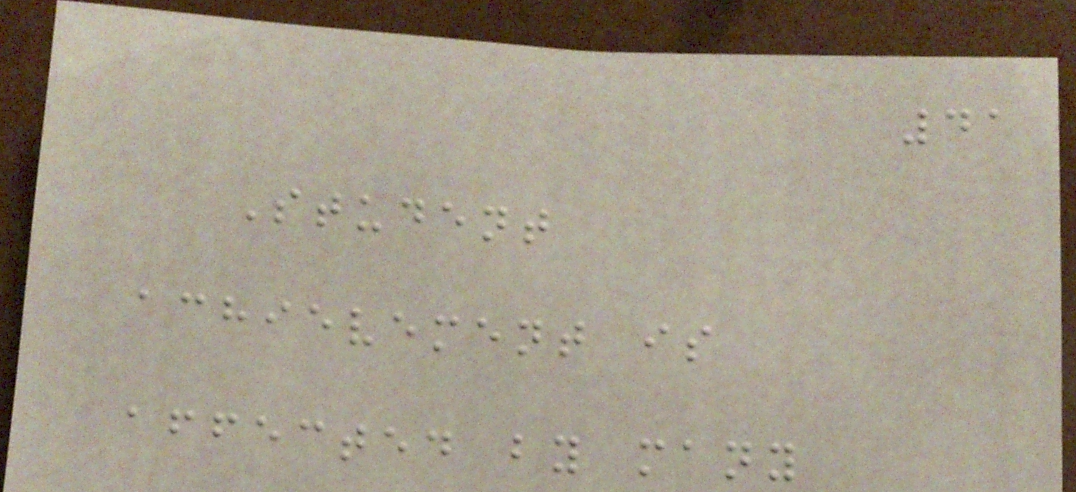41
Student
achievement is
affected by many
